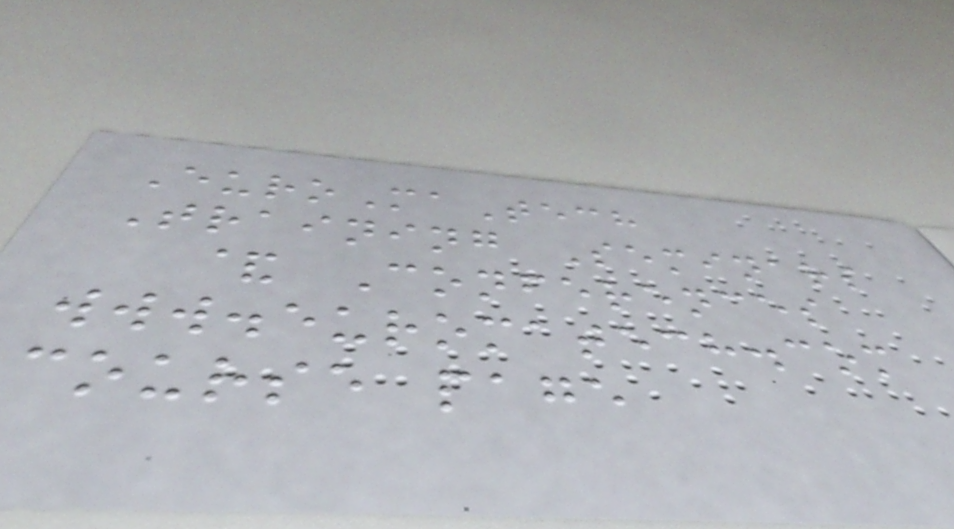EuroMaTech
Training Seminars
& Conferences
www.euromatech.com
course page
